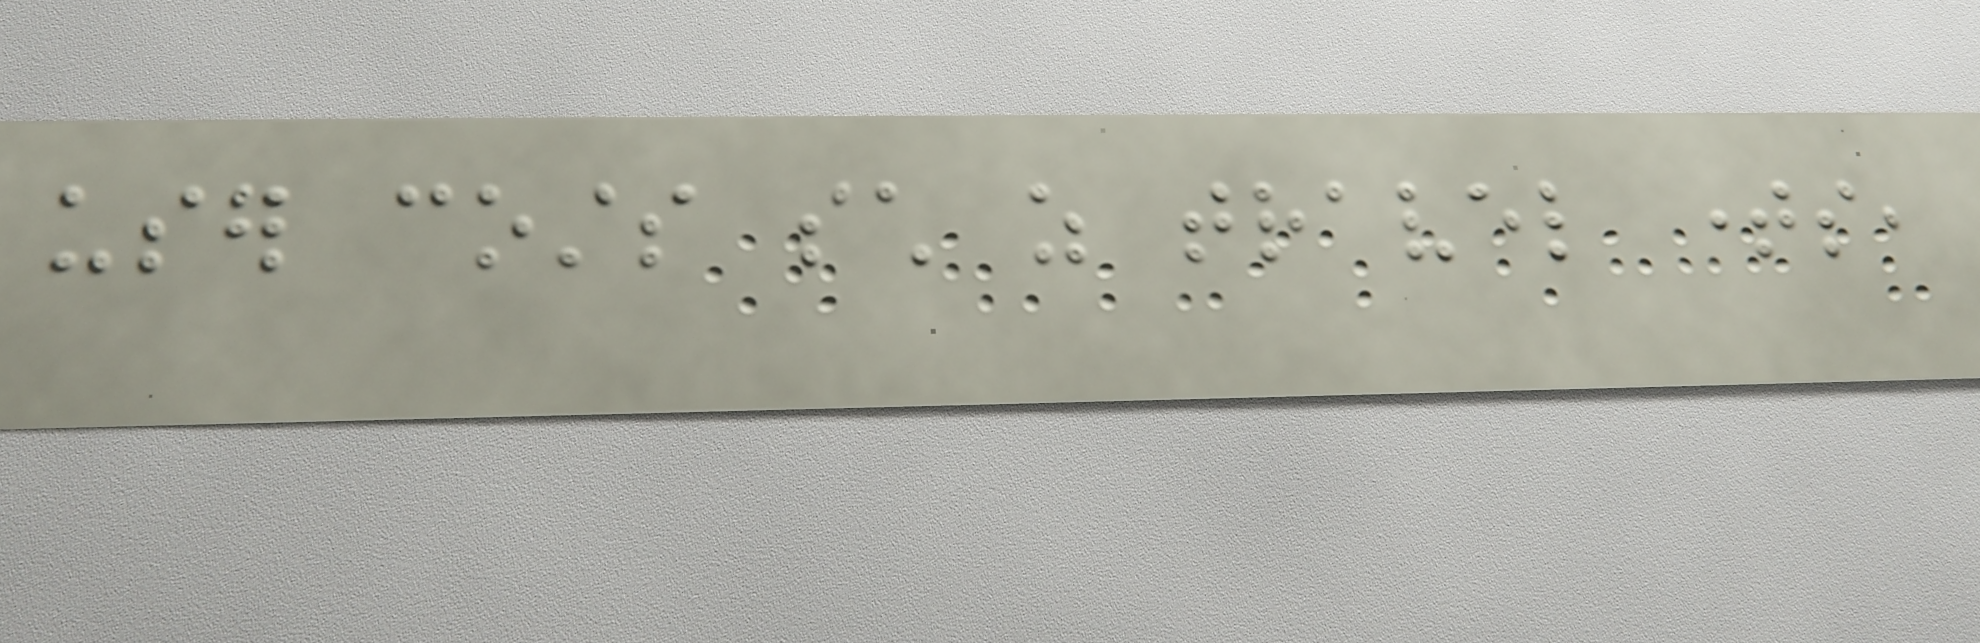user costs such as travel times,
